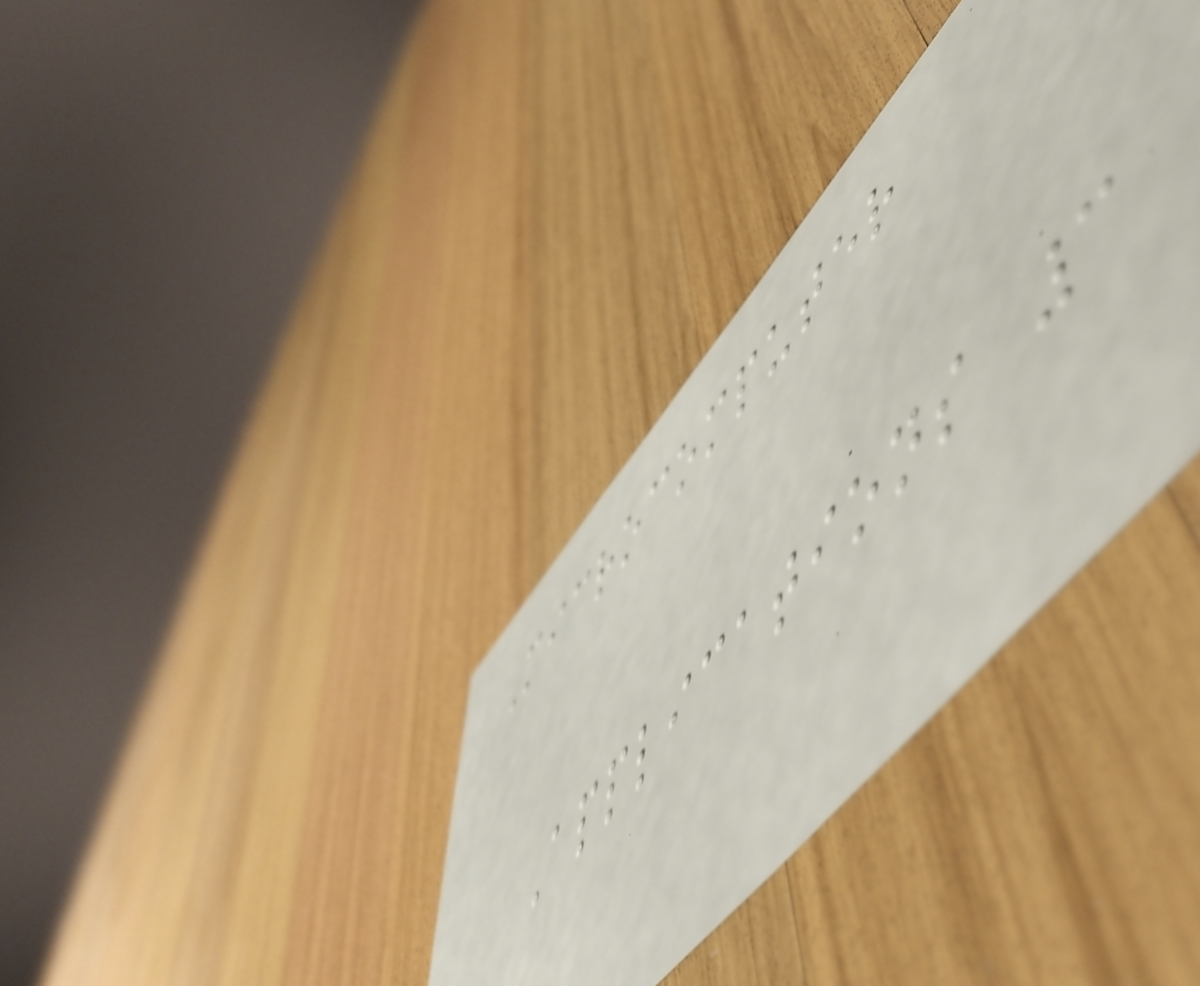Microcomputer
Applications 3
